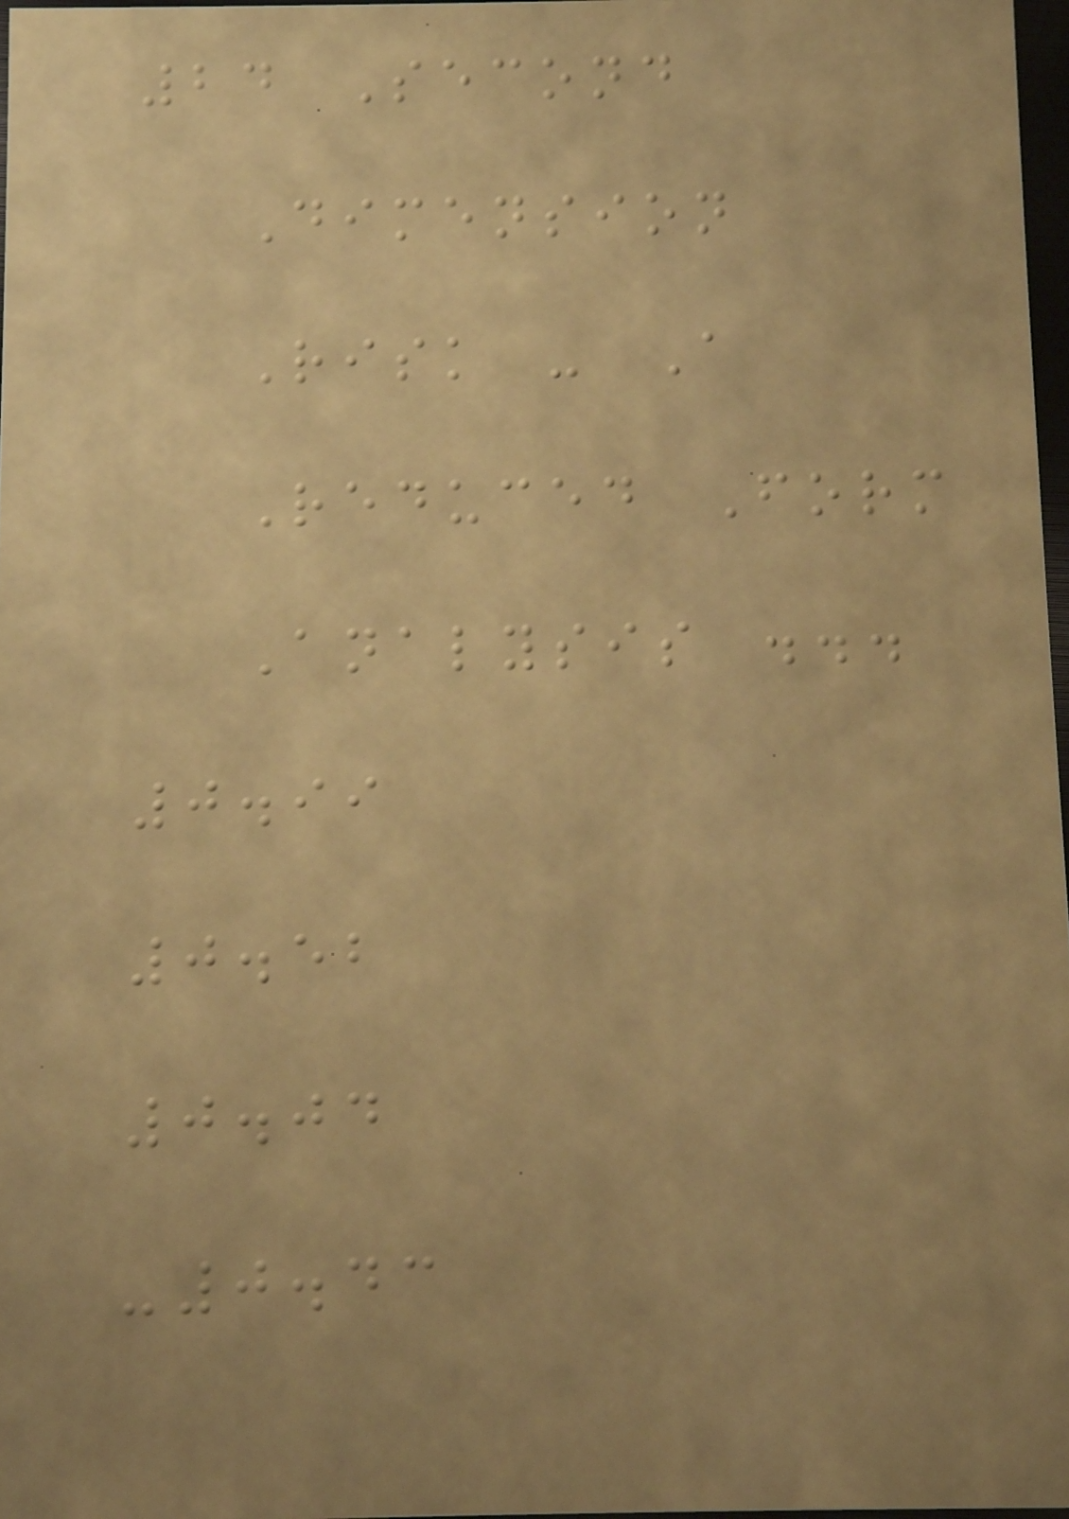24 Second
Dimension
Risk - A
Reduced Form
Analysis ...
0.99
0.52
0.04
-0.43
